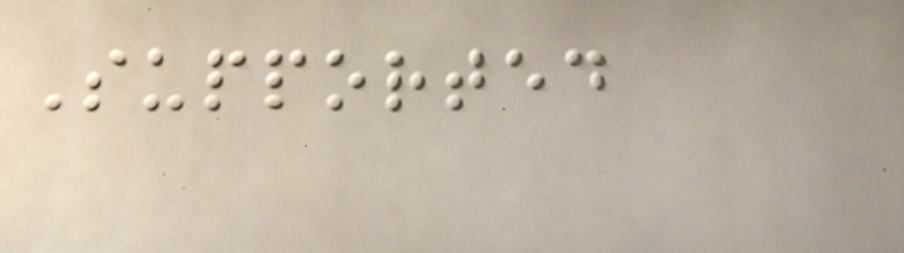Supported
